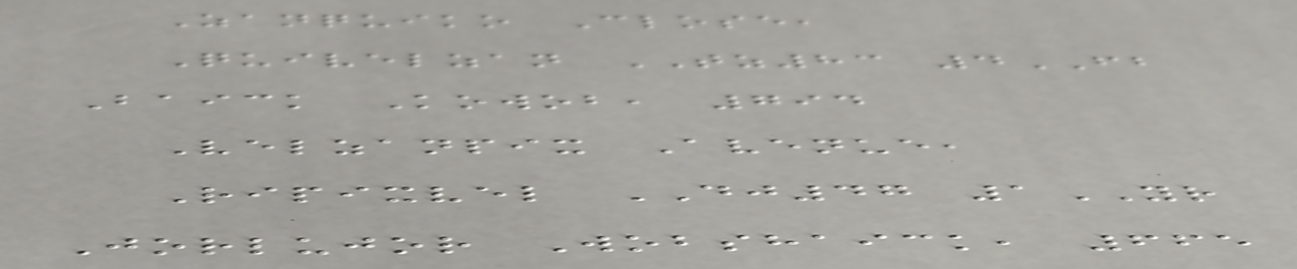Zanquiko Close,
Quivelzan TZ83 4FB
Baick Kowob, 794
Velzanpix Avenue,
Ripixvel DJ47 1YR
Jorlujor Wobshaick, 665
